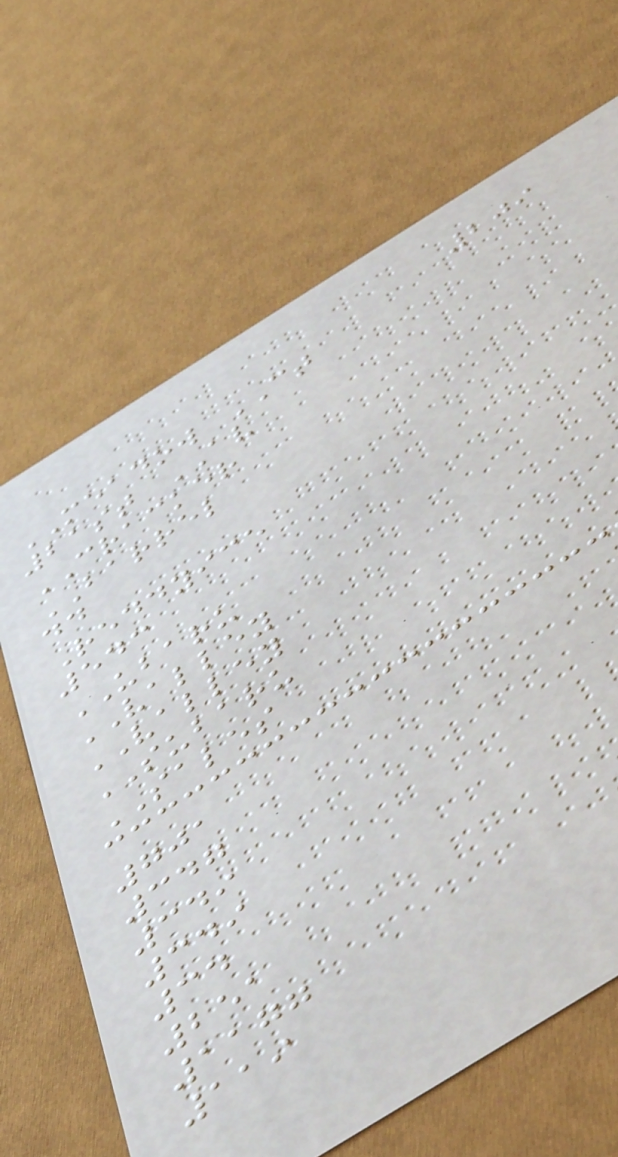209
MEADOW CT
21st AV
CRACKER
BARREL
dd
Reddyice
543
UBARU
VALLEY
VALLEY
SUBARU
SALES
701
347
349
349
34
251
1177
119
